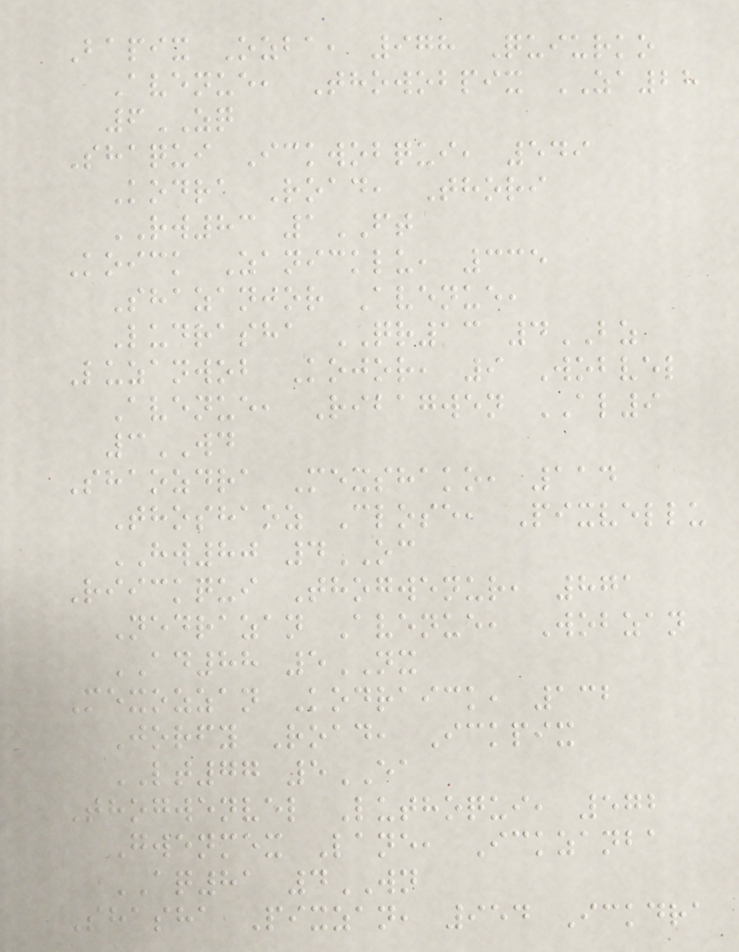Bapix Ozba, 978 Quiurko
Avenue, Thowobpix ZA28
6ZQ
Shaqui Ickwobqui, 549
Kodra Road, Thori
RW83 1FT
Koick Zanicklu, 335
Shazanjor Avenue,
Ludrasha QR13 4BZ
Luzanwob Kojor, 9 Wobvel
Avenue, Ribagwen AL9
3WD
Shaozdra Mexshako, 114
Thoshaoz Close, Pixvellu
HW80 4OC
Riickqui Thogwenur, 871
Nedrazan Avenue, Wobzan
AD88 5NX
Mexozzan Kodraick, 132
Jorfy Road, Ickpix
LT77 5EA
Thogwenvel Luthoqui, 572
Gwenmex Lane, Ickzanba
AQ81 4WN
Shasha Pixzan, 954 Ickdra
